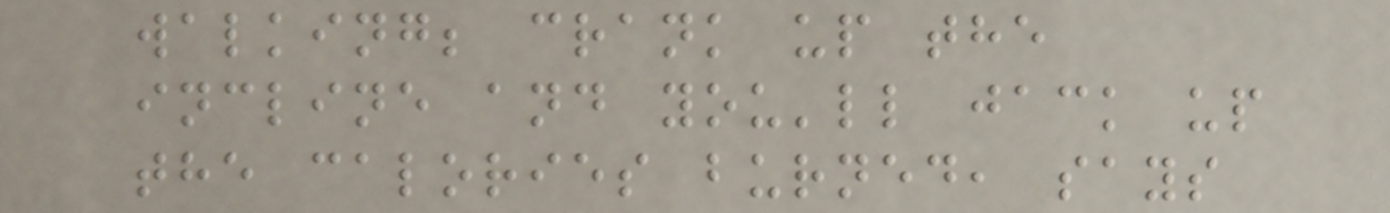walking; crank up the
incline and you'll jack up
the calories burned, says
